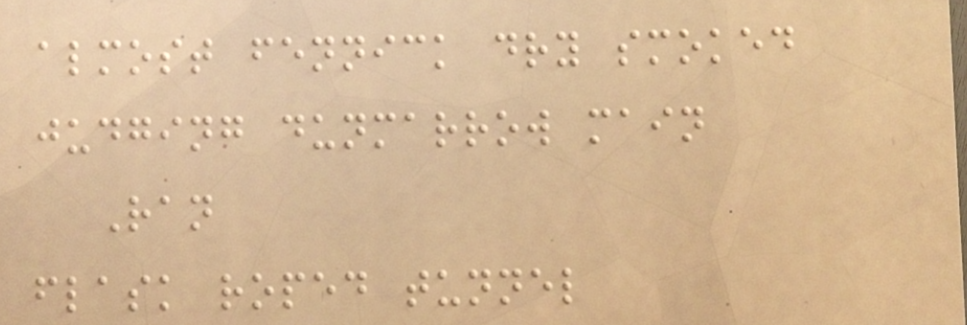almost fennick dry smoked
judging dunmarrow main
Ran
flask roped tunnel
